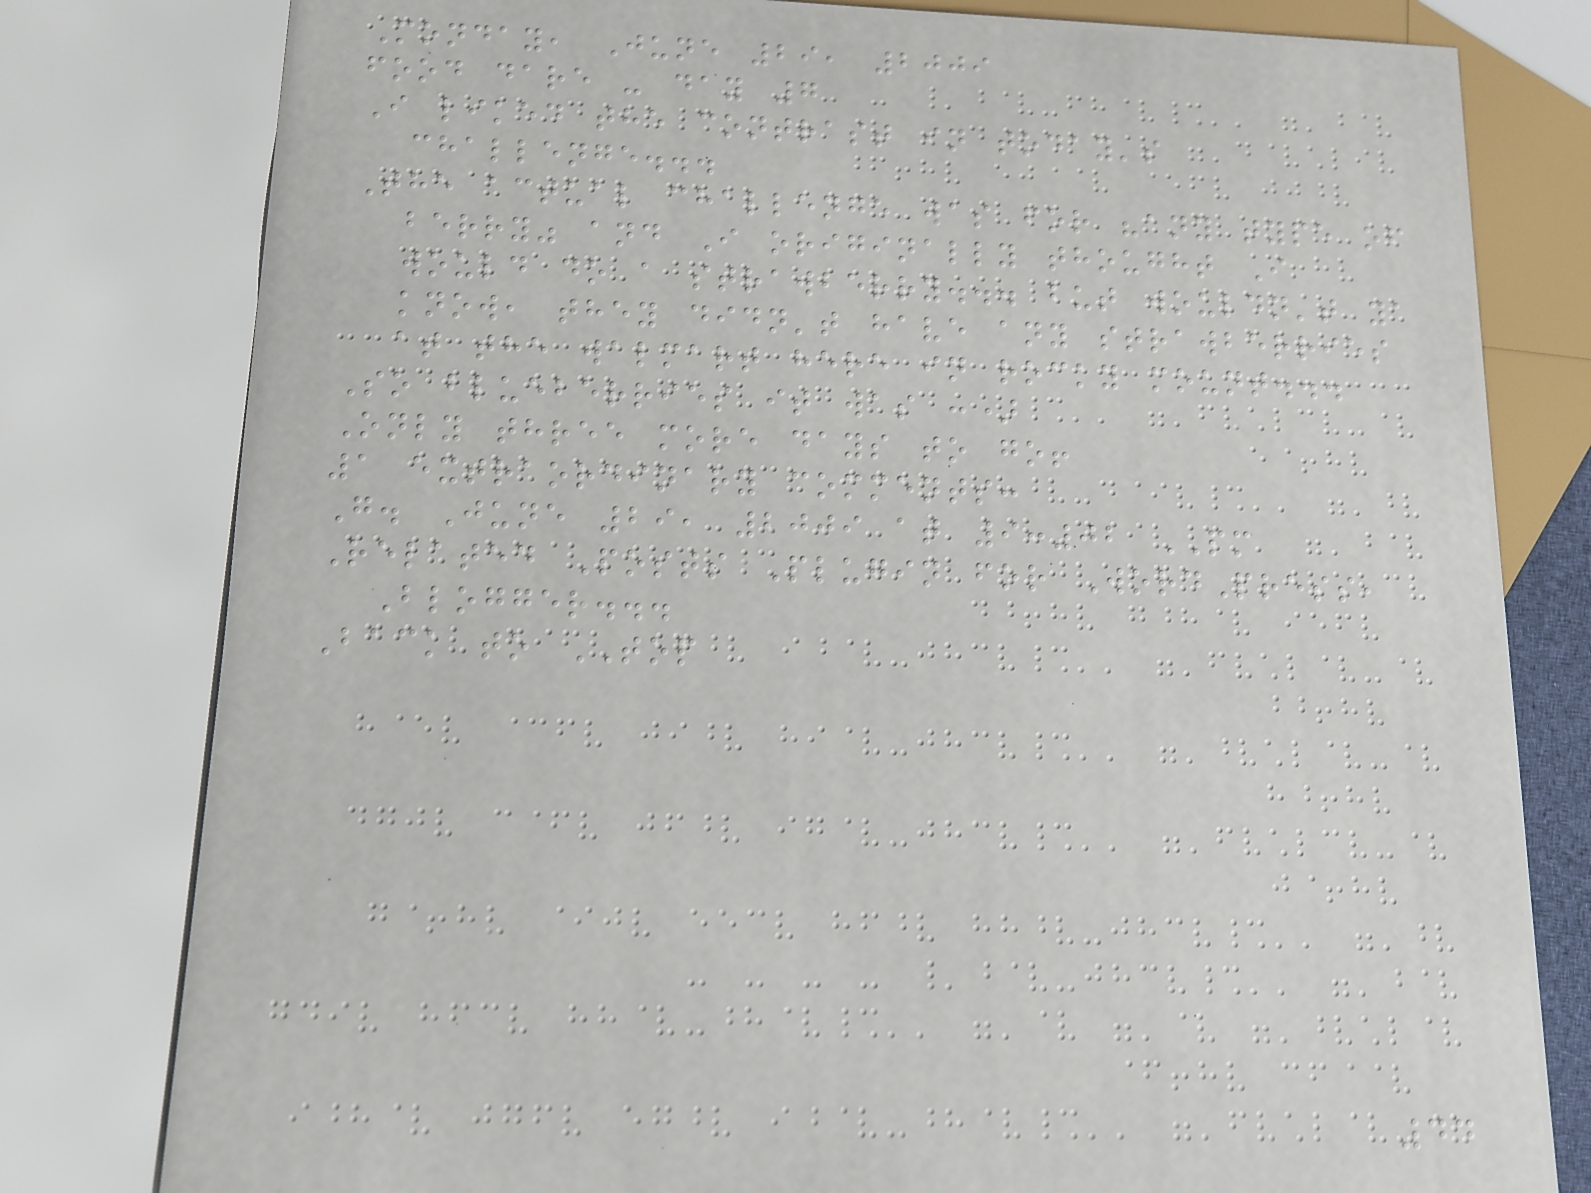Monday, June 29, 2009
food dare - day 7
I liked the contrast in today's
challenge...
The actual challenge was for "any type of
berry" and I originally thought I
would do a strawberry... but wouldn't ya
know, they didn't have any strawberries
at the walmart here in rocky mount...
So blueberries it was :)
Only three more days to go!
1 extraordinary comments:
G. June 29, 2009 at 9:02 PM
Related Posts Plugin for WordPress,
Blogger...
Back to TOP
44
